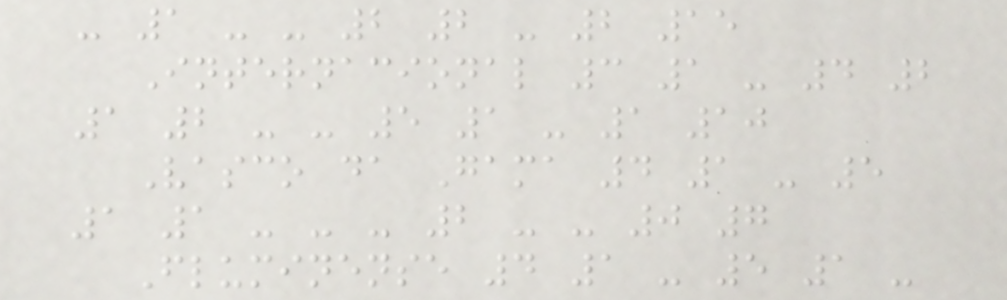- 1 - - 2 2 - 2 15
Internacional 3 1 - 4 2
1 2 - - 5 1 - 1 10
Vasco da Gama 4 1 - 5
1 1 - - - 2 - - 0 7
Fluminense 4 1 - 5 1 -
